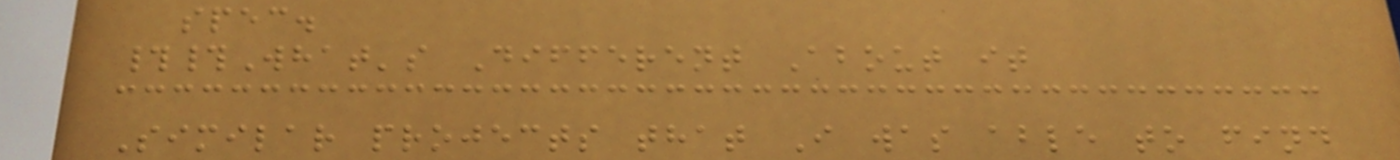spec.
##What's Different About it
Similar projects that I was able to find
